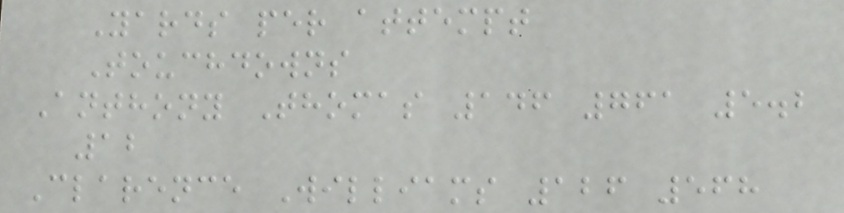Yards per attempt
Touchdowns
Anthony Thomas 146 761 5.2
12
Clarence Williams 126 568
